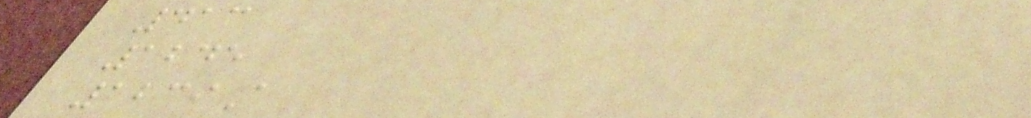413
1245
1239A
